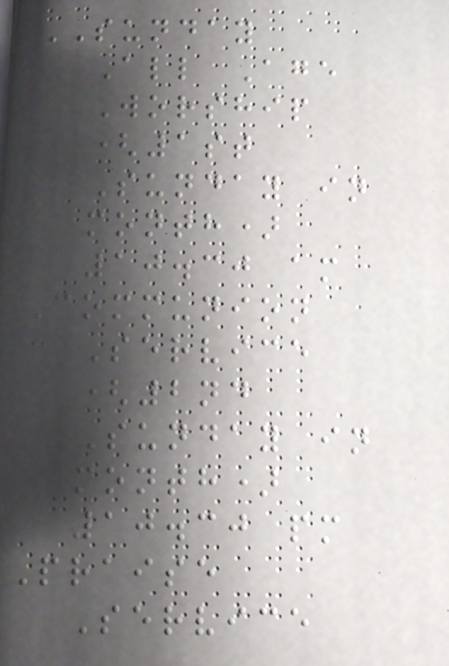SUNDAY
All Age
Worship
(1st
Sunday in
month)
10.30 am
Communion
Service
(2nd
Sunday in
month)
10.30 pm
Praise
Service
